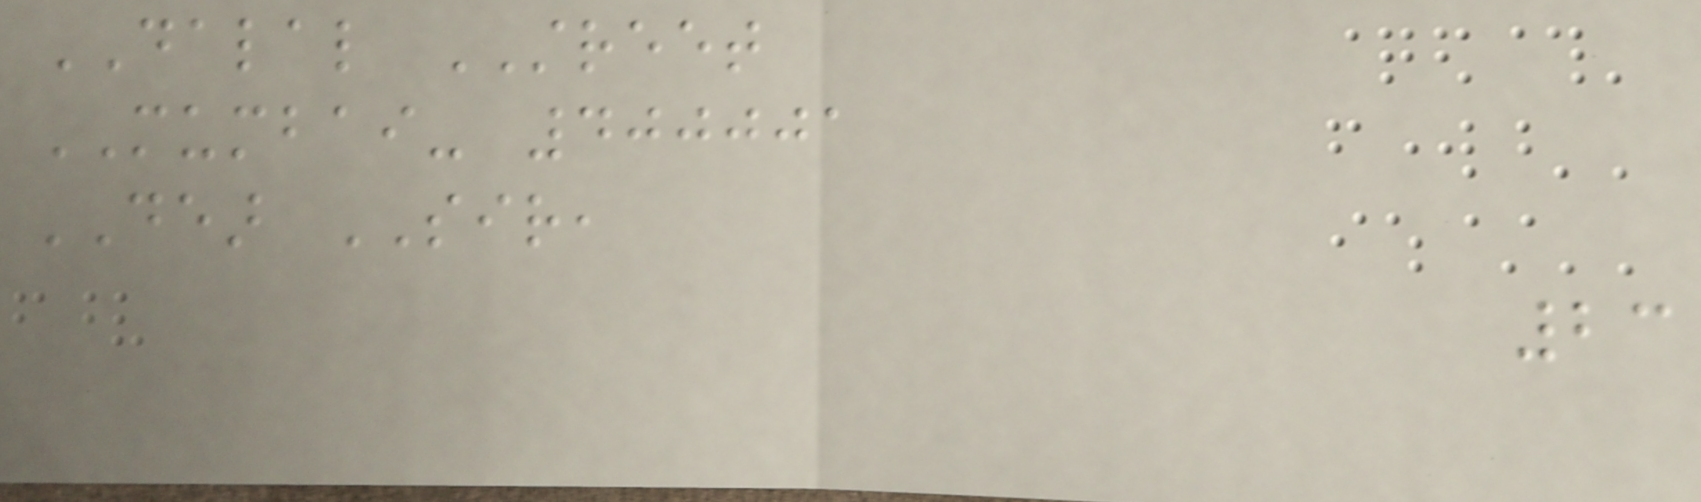DALAL STREET
MUMBAI- 400001
DEAR SIR,
23
